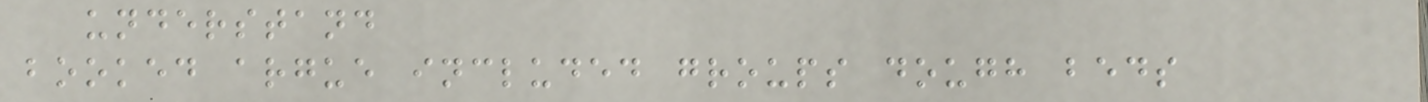understand
booked argue included groups dough beds
